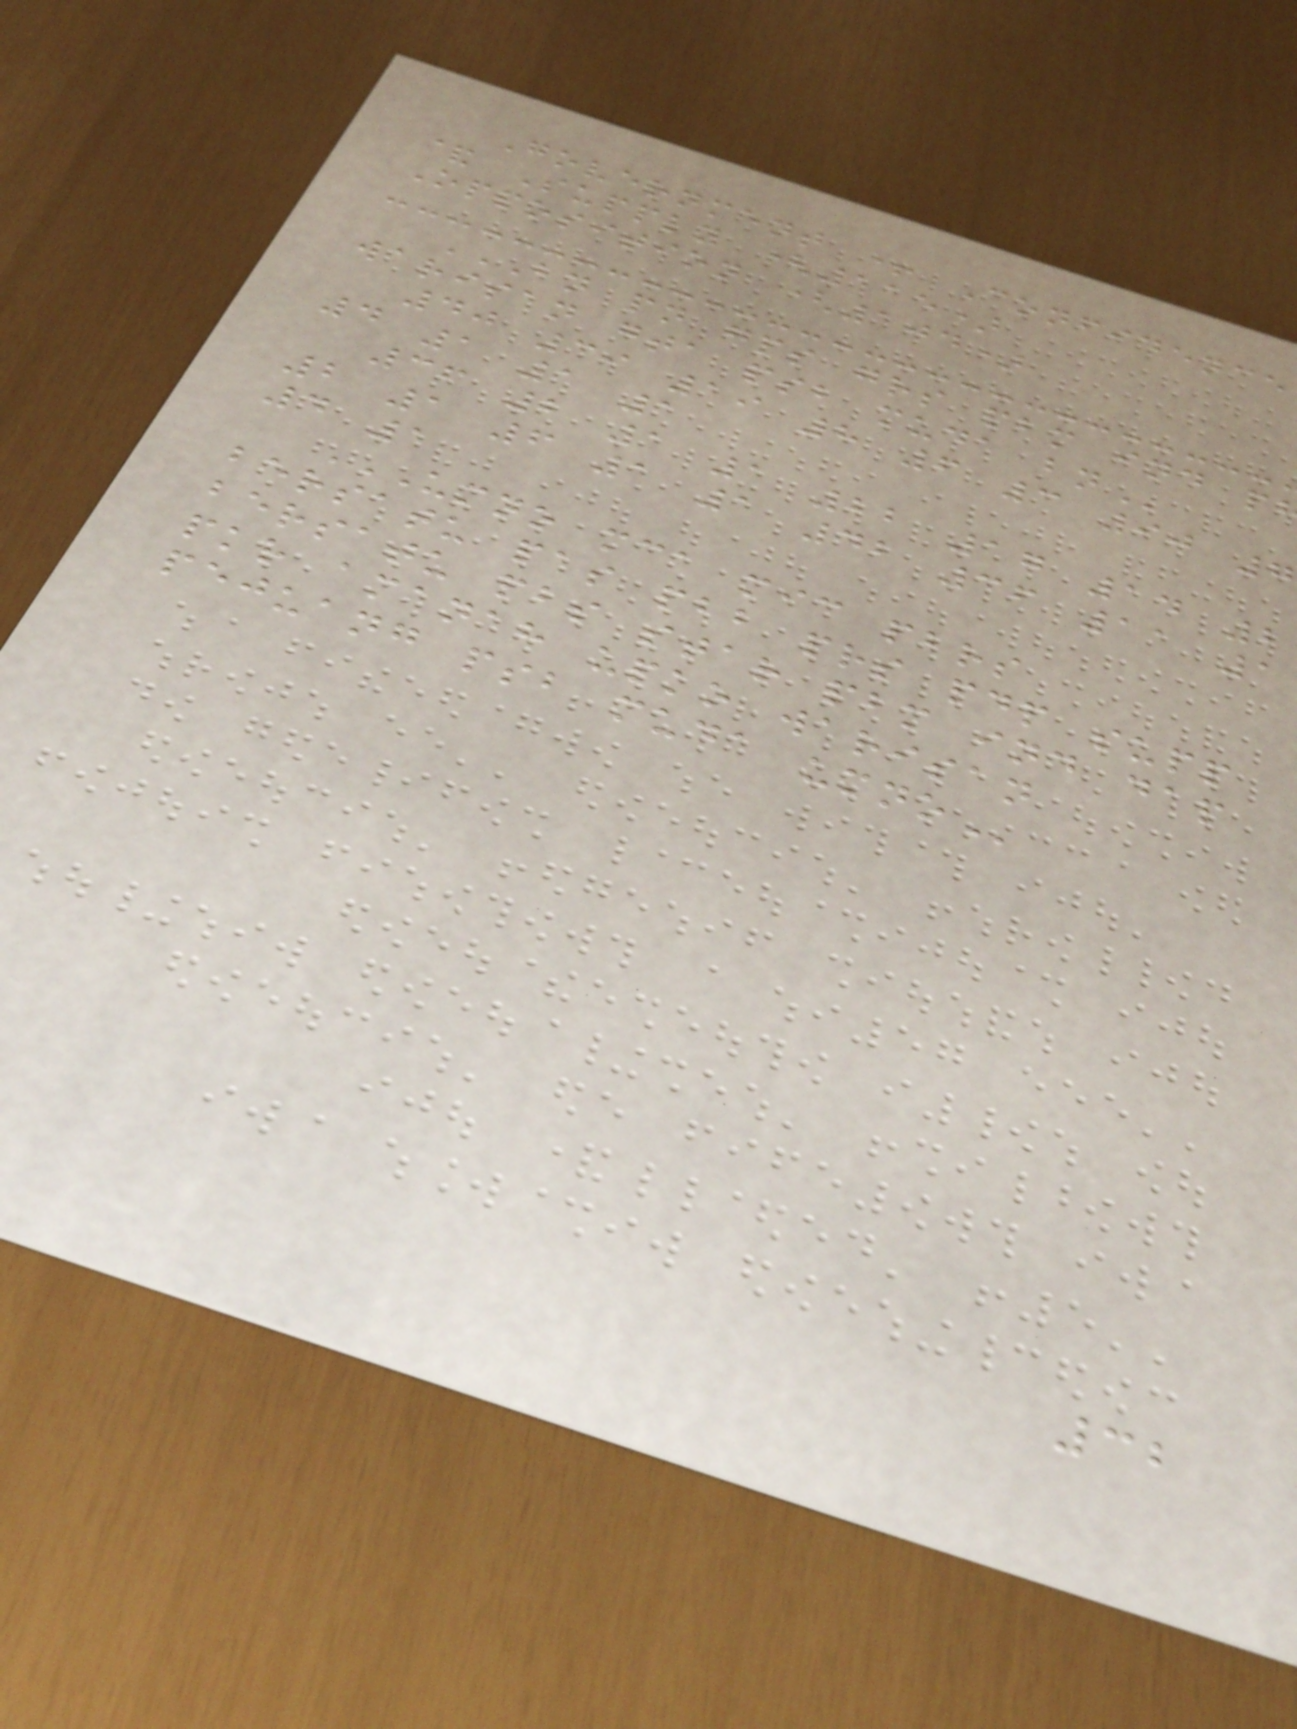Government + Confidence
& Supply (115)
Opposition (104)
warisan gta psb muda
40 39 19 8 6 3 90 7
4 1 1 1
36 2 1 1 22 17 14 2
2 1 6 1 1 42 36 11 1
4 1
UMNO MCA MIC PBRS
bersatu pas pbb prs pdp supp
bersatu pbs star pbm ind dap
pkr amanah upko warisan
pejuang psb muda
32
